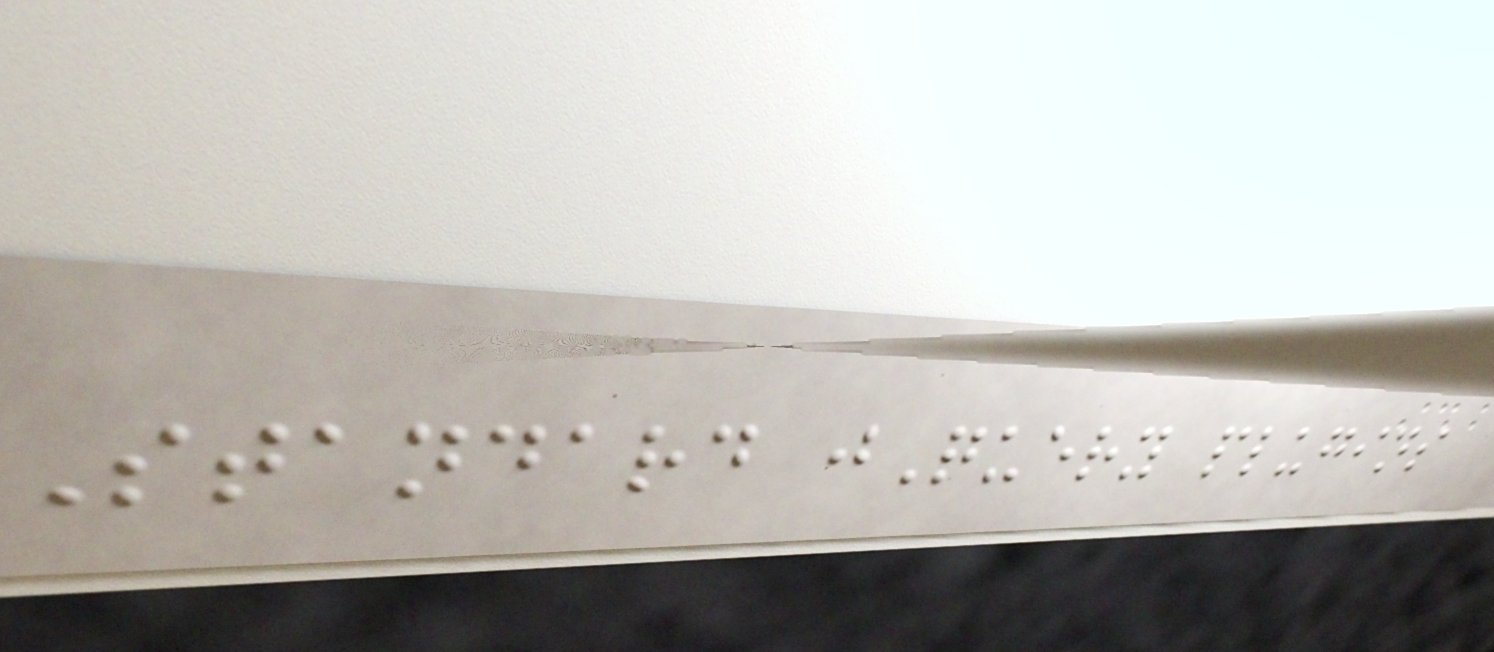Standard jQuery plugins
